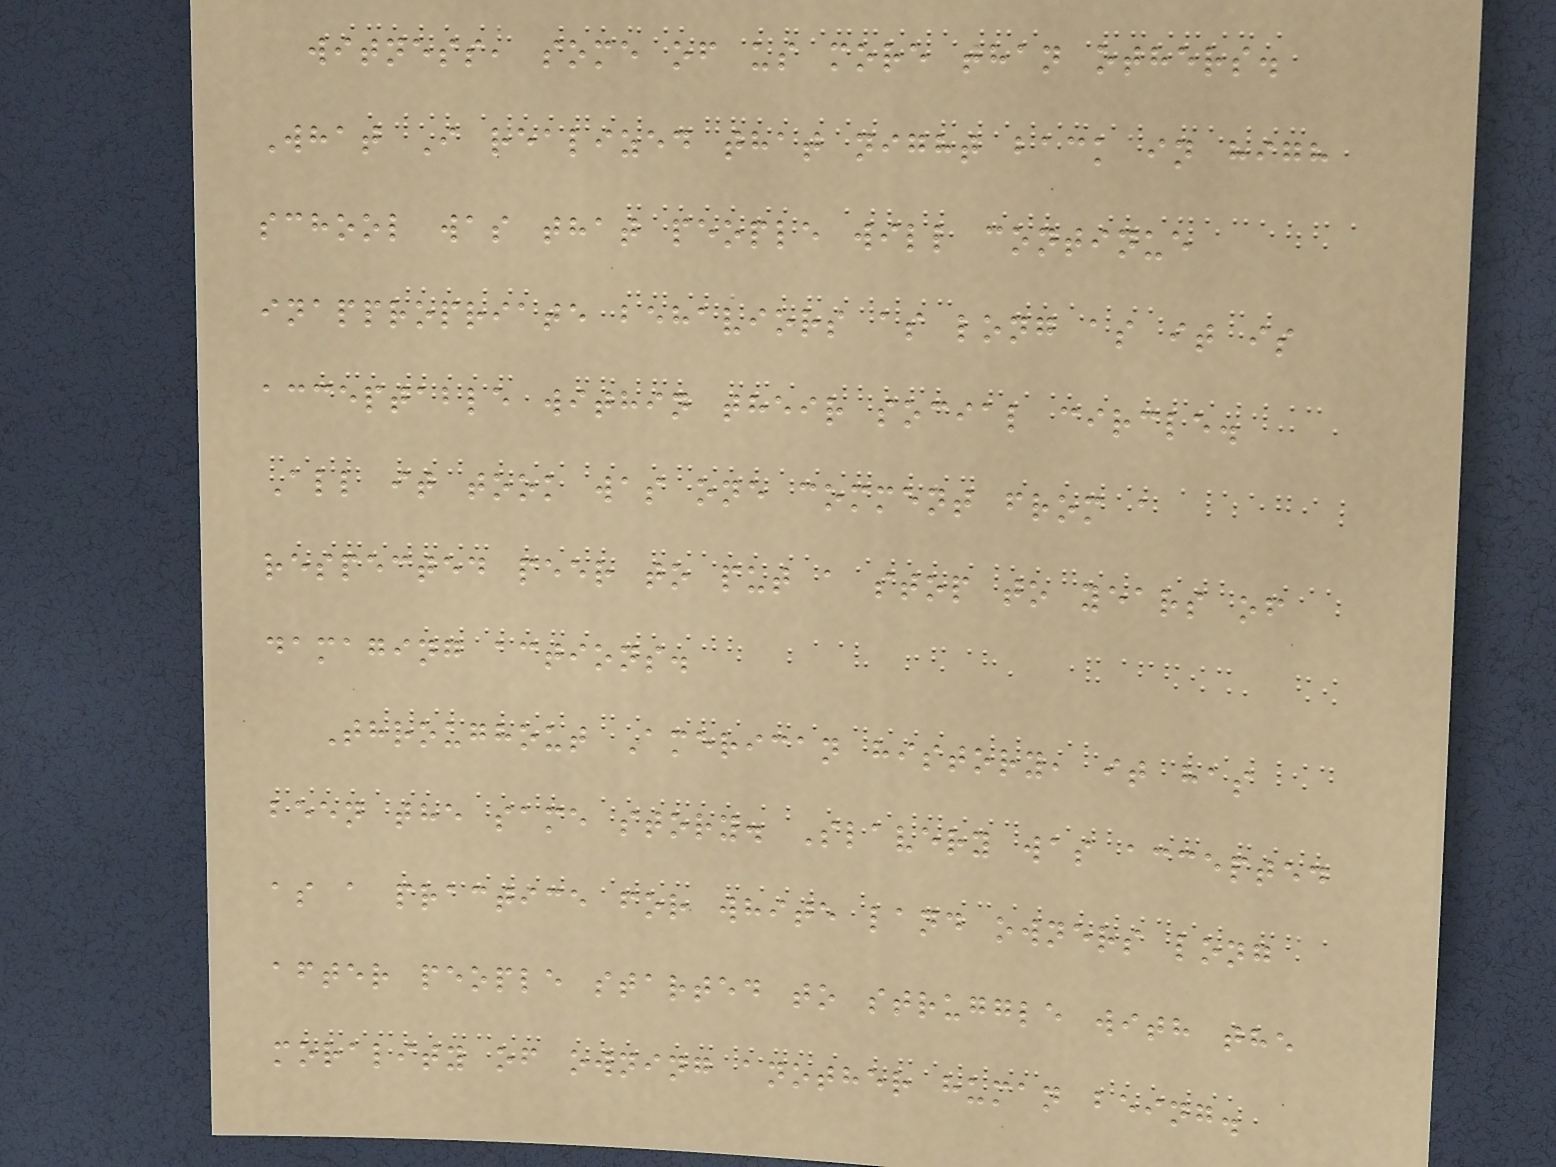witness, some of us more than others.
What I realized that night back in high
school was that people will continue
inappropriate behaviors as long as it is
acceptable within their social circle.
All it took was one comment from a
respected peer to put a stop to years of
damaging actions.
Throughout American history, it has
been the same story. Slavery was accepted
as a practice for white land owners long
after people started to struggle with the
morality of owning another human being.
